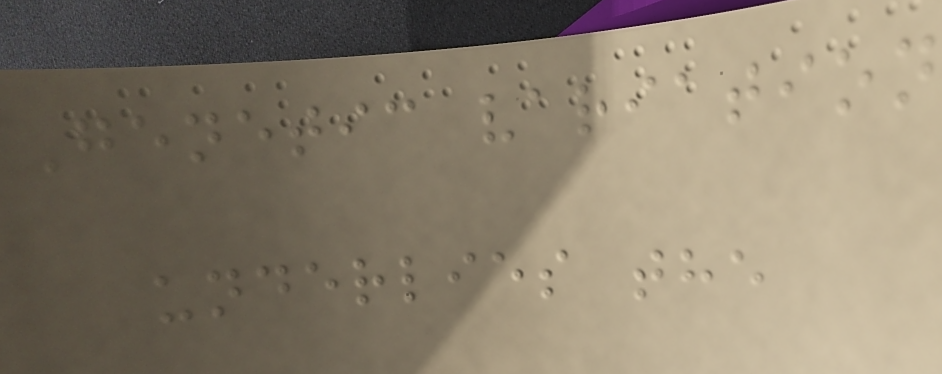Genetic variation
underlies the
